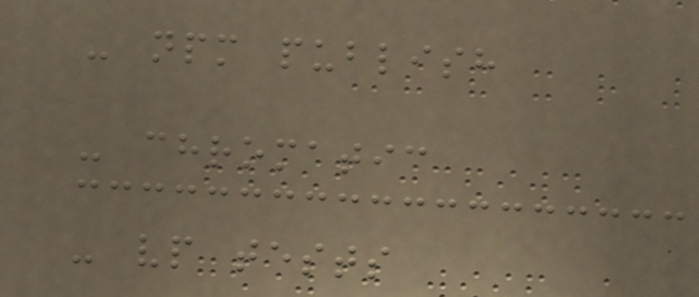- npm publish
- chromatic
- vp tests
